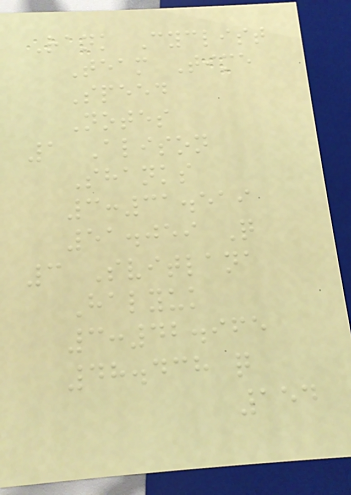Rank Cyclist
Team Time
Speed
Notes
1 Alison
Shanks
3:31.519
51.059 Q
3 Svitlana
Halyuk
3:42.965
48.438 q
154
